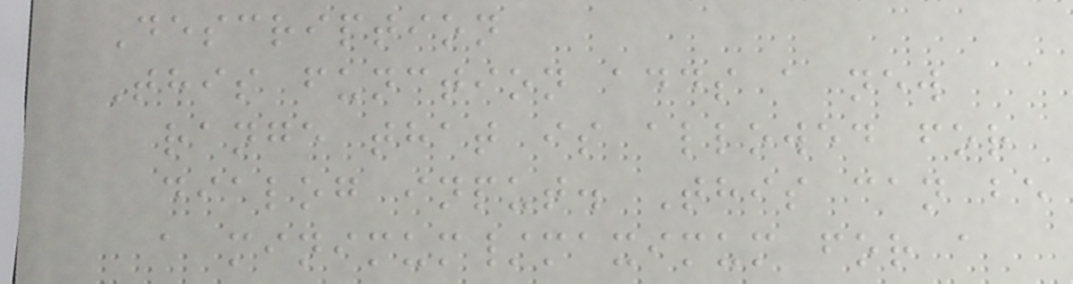Description
This function adds a new
range that is allowed for
dialog input. This can be
a minimum/maximum for a
